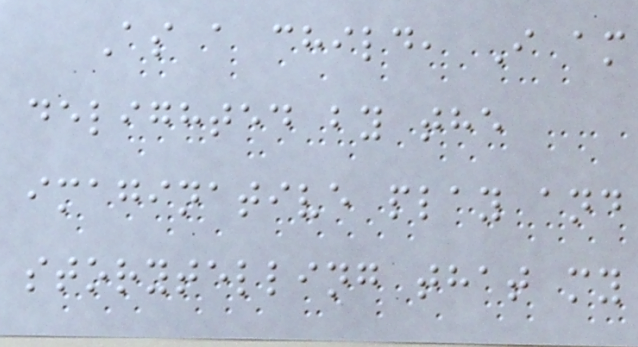As a child, I am
delighted by the
imaginative play and
storytelling that my
